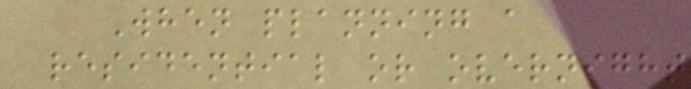When planning a
residential or overnight
